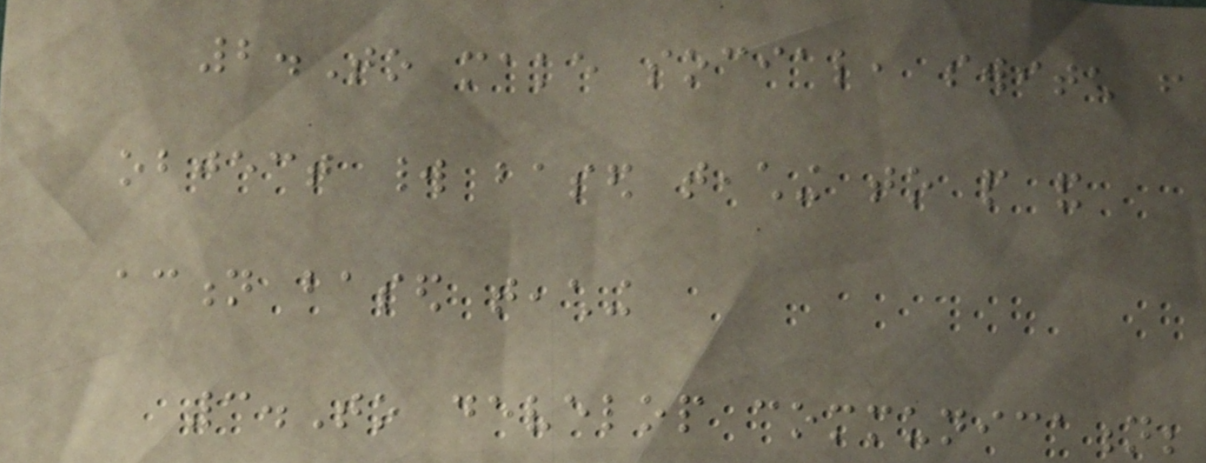2.To make social, switch from
object world based teaching to people and
action based teaching
3.To develop communication;
